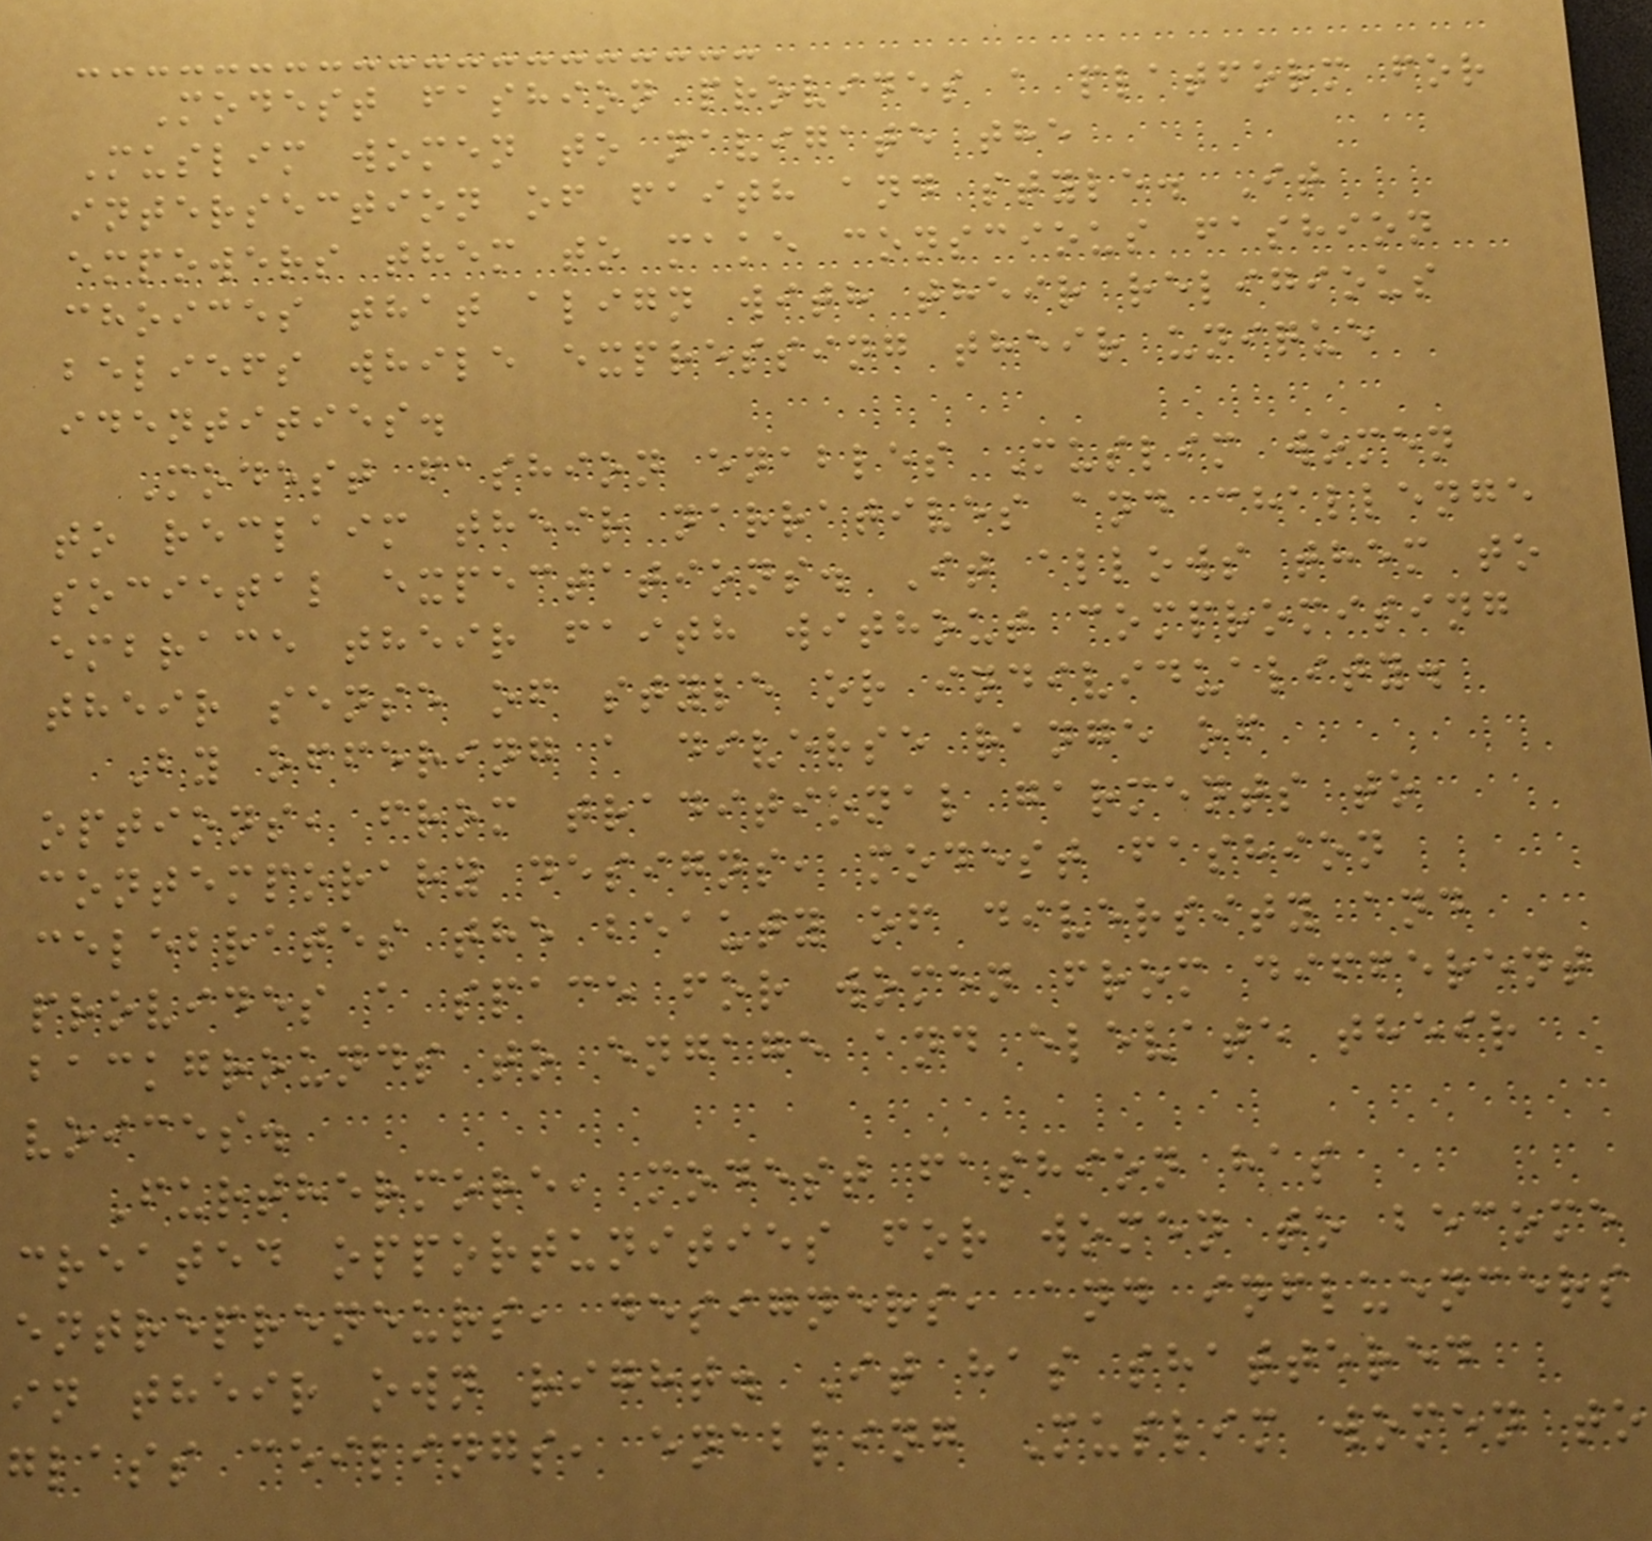Modest fashion provides a platform for
Muslim women to navigate the
intersection of faith and style. It
empowers them to make conscious fashion
choices that align with their religious
beliefs while expressing their unique
identities.
Modest fashion enables Muslim women
to reclaim their narratives and challenge
societal expectations. It allows them to
embrace their faith without compromising
their sense of style or individuality.
By offering a diverse range of
options, from traditional garments to
contemporary designs, modest fashion
celebrates the beauty of diversity and
provides a space for women from different
backgrounds to engage and elevate their
voices.
Furthermore, modest fashion has
created opportunities for women to become
entrepreneurs, designers, and influencers
in their own right. It has shattered
glass ceilings, enabling Muslim women to
